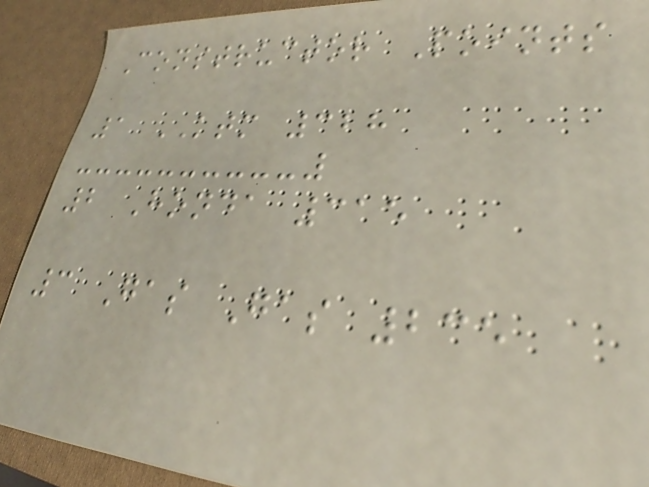Constructor Points
1 KTM 328
2 Honda 315
3 Gas Gas 235
